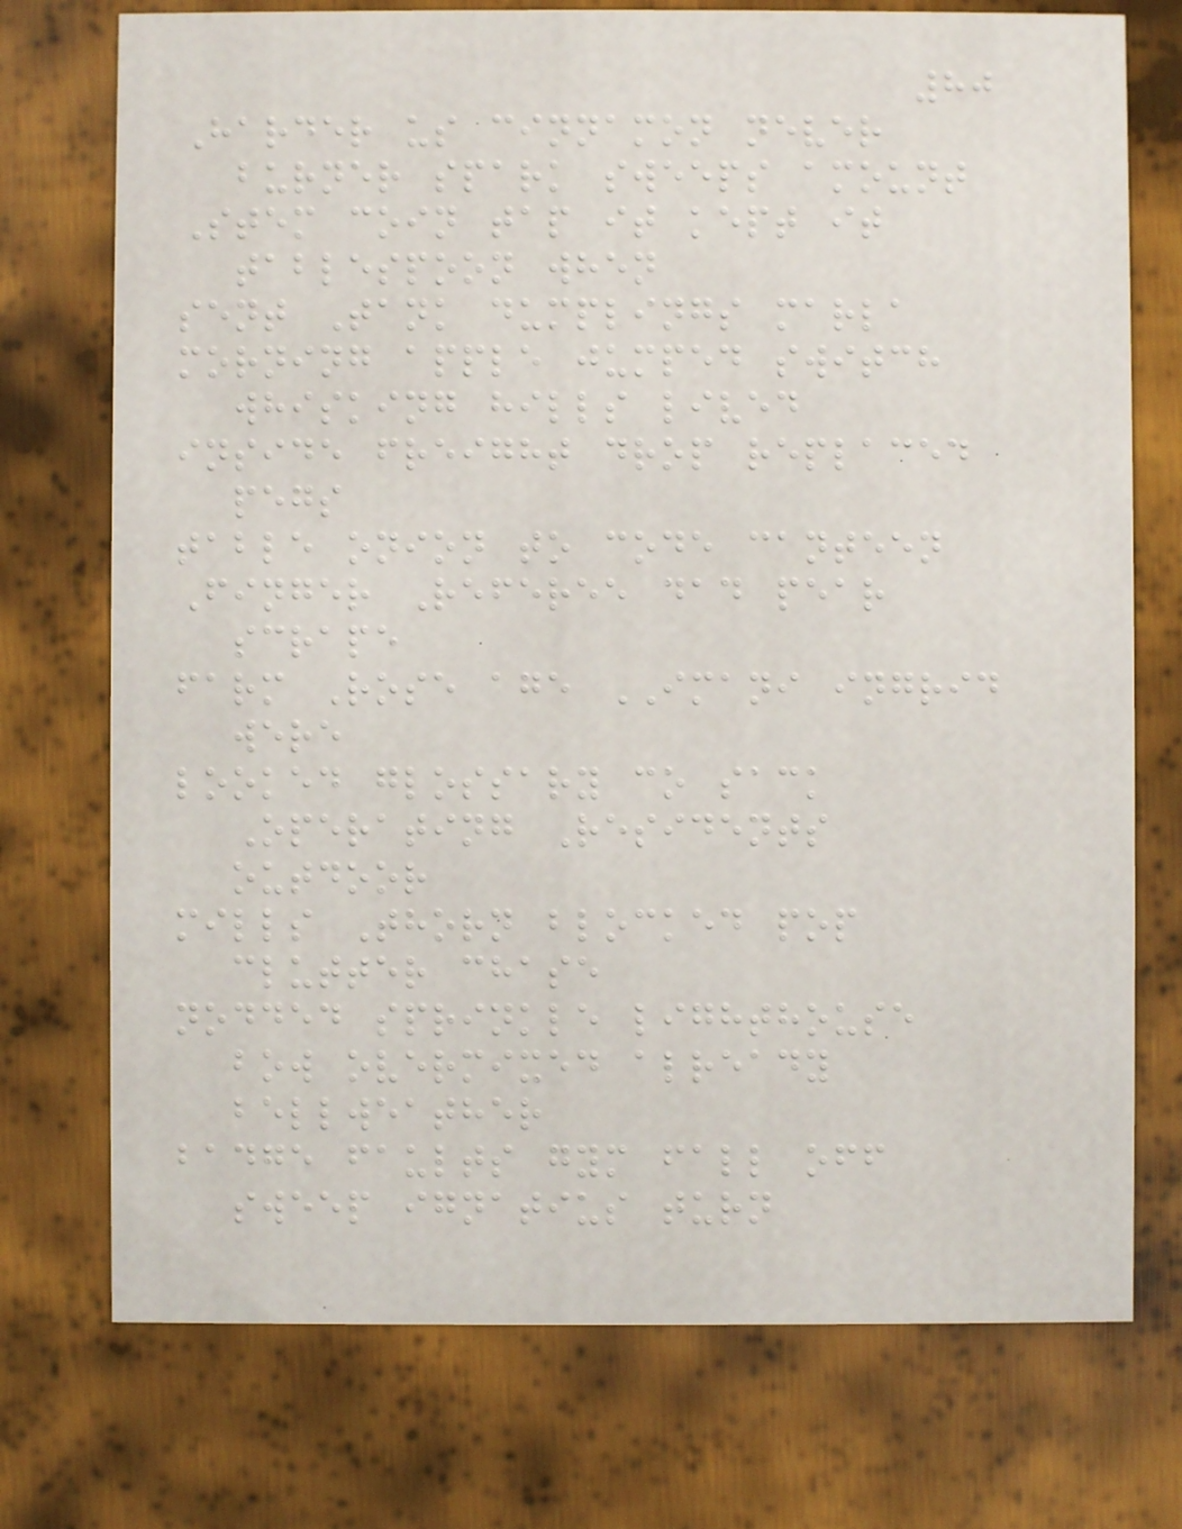80
Harder us cinnamon never
burner spark sweeps amount
Stem coin tap it kept it
tablespoon when
sent Tank dumplings marla
morning apple jumped switch
whisking hills lived
inside freight drop replaced
pegs
table onion to code canteen
Finger Referee dad pear
scrape
farm Rose age IMANI ingrid
were
looked glossary co sack
Operating Residents
outdoor
mills Thorn blocked pop
clutter chase
nodded sprinkle lighthouse
bow overmixed already
bellweather
badge faults gym fall off
sweep ignatius turn
